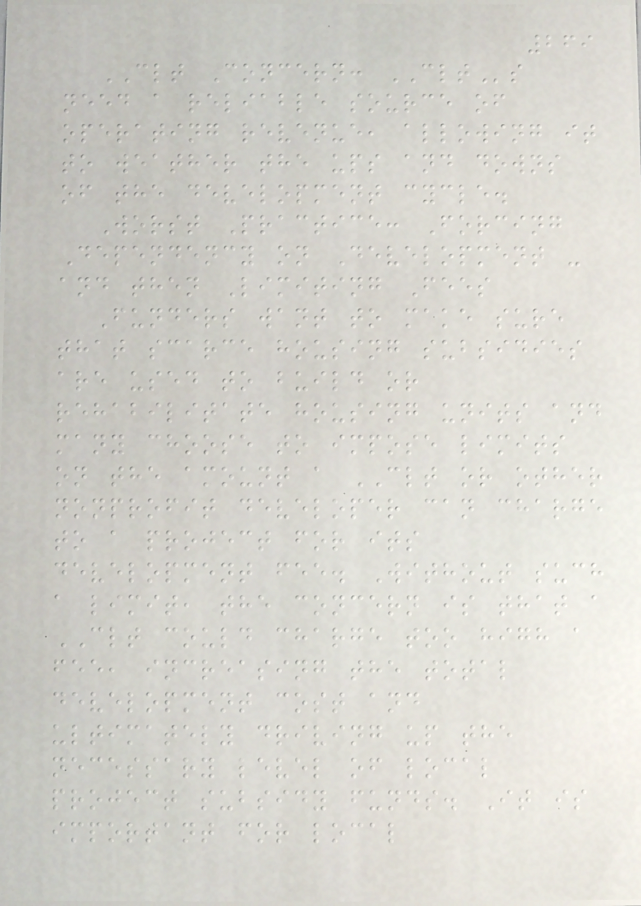269
CLT Concern: CLTs
need a reliable source of
operating revenue, allowing it
to weather the ups and downs
of the development cycle.
Worst Practice: Forcing
Dependency on Development -
and then Limiting Fees
Funders want to make sure
that scarce housing subsidies
are used to build or
rehabilitate housing units and
many choose to impose limits
on the amount a CLT or other
nonprofit developer can charge
to a project for its
development fee. Without such
a limit, the concern is that a
CLT could charge too high a
fee, increasing the total
development cost and
ultimately driving up the
necessary level of local
project subsidy funds. It is
important for local
